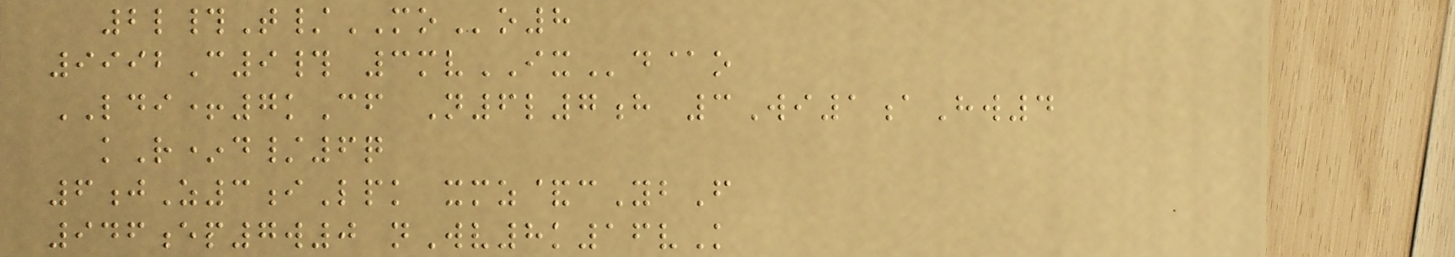2l#T/MOo8
9992C9# 3mvIXd@o
LDI+7kCf N6l7h 3Wi1aHw4
kR*d/6q
6jZ3iLpk xmz&cYbF
946ep7w0 nWv8k16vK
